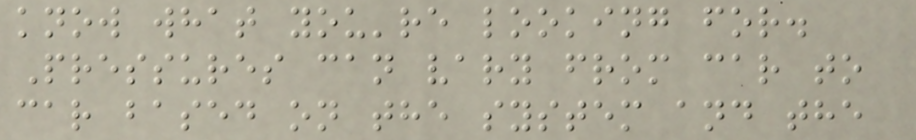know what you're looking for.
Pressures can vary from car to
car based on the system and the
